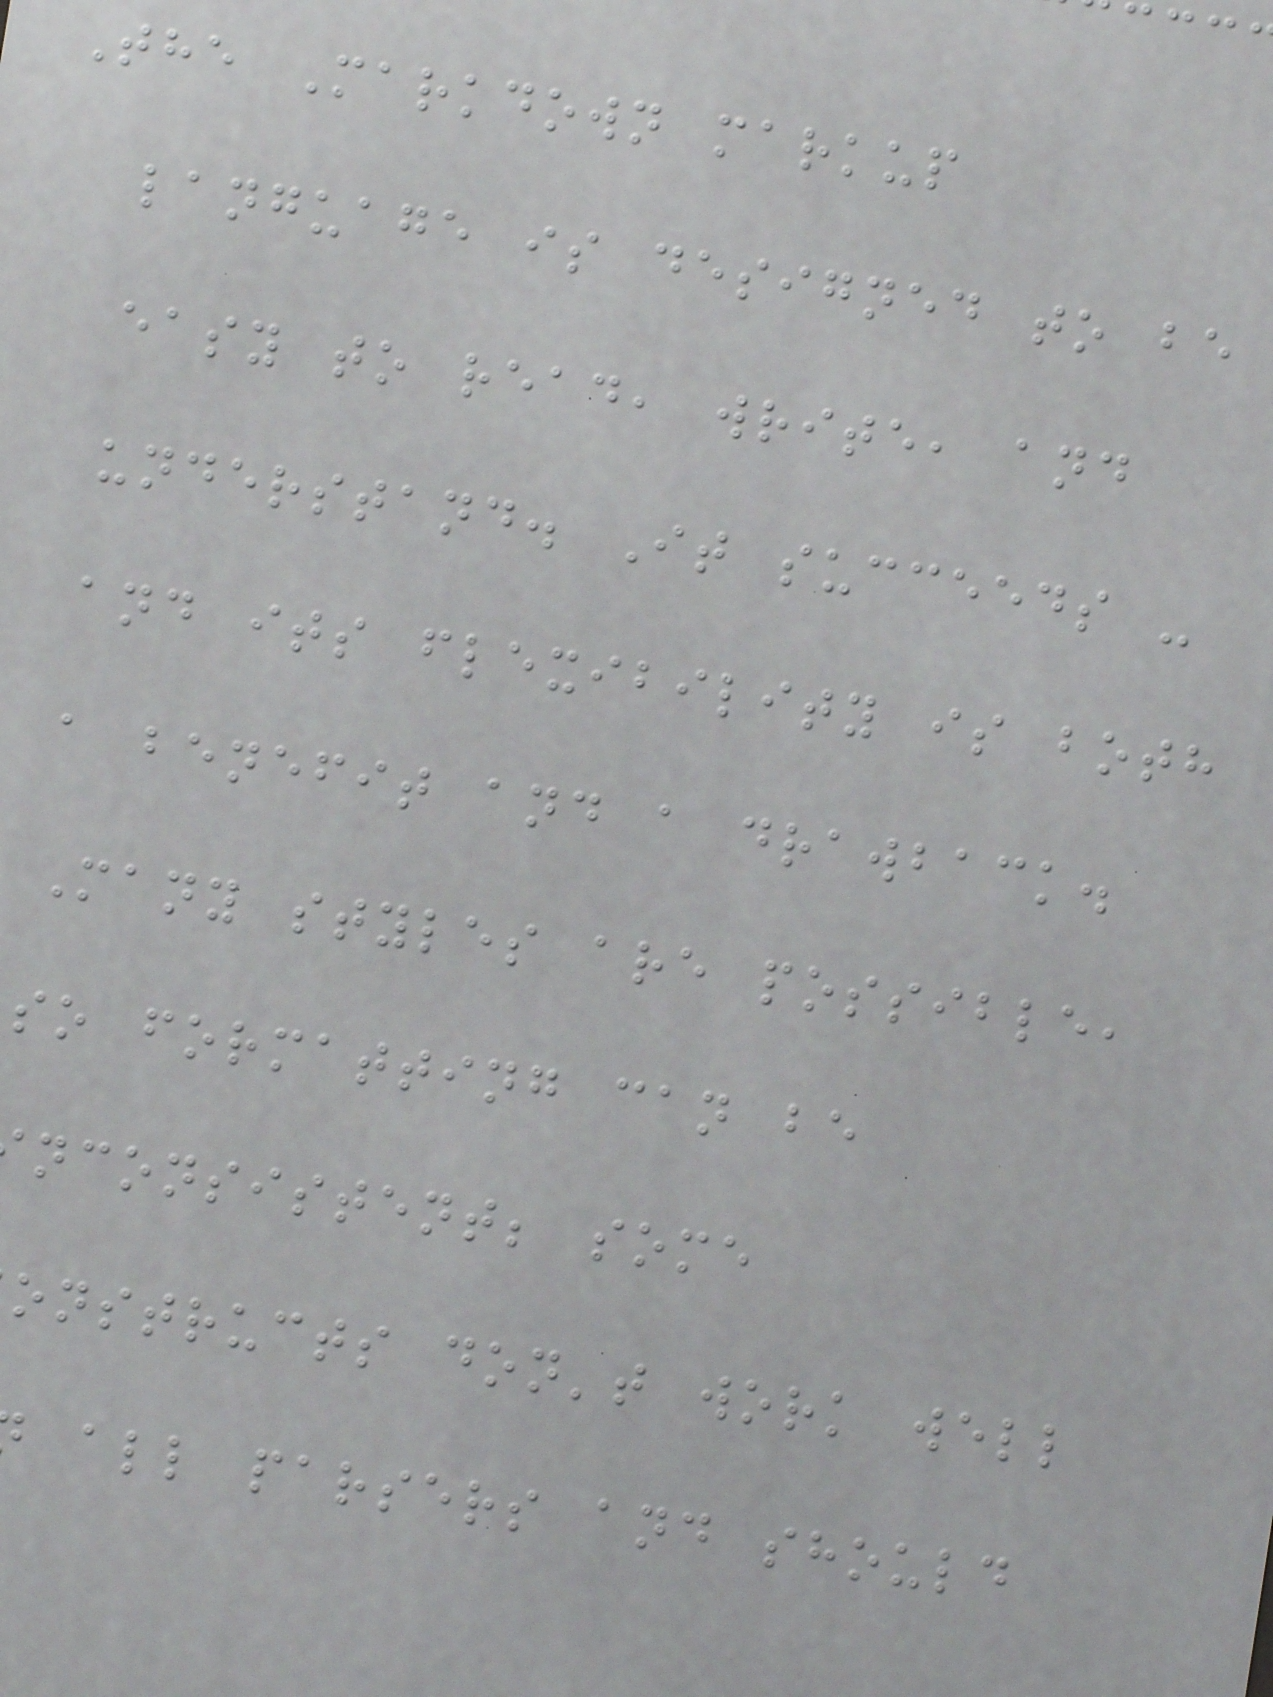The Markdown markup
language is designed to be
easy to read, write, and
understand. It succeeds -
and its flexibility is both
a benefit and a drawback.
Many styles are possible,
so formatting can be
nconsistent; some
onstructs don't work well
all parsers and should
